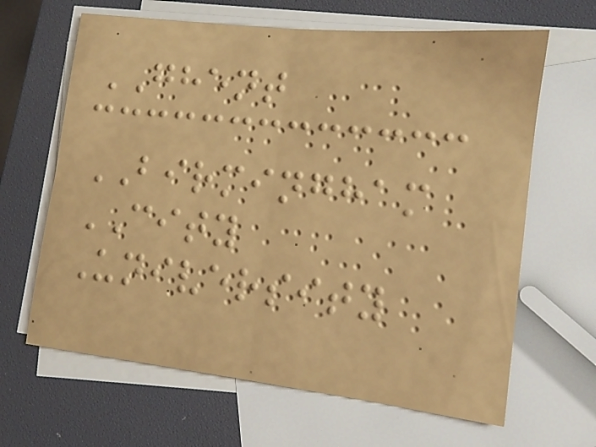GHENT
BIRMINGHAM
CITY
University
